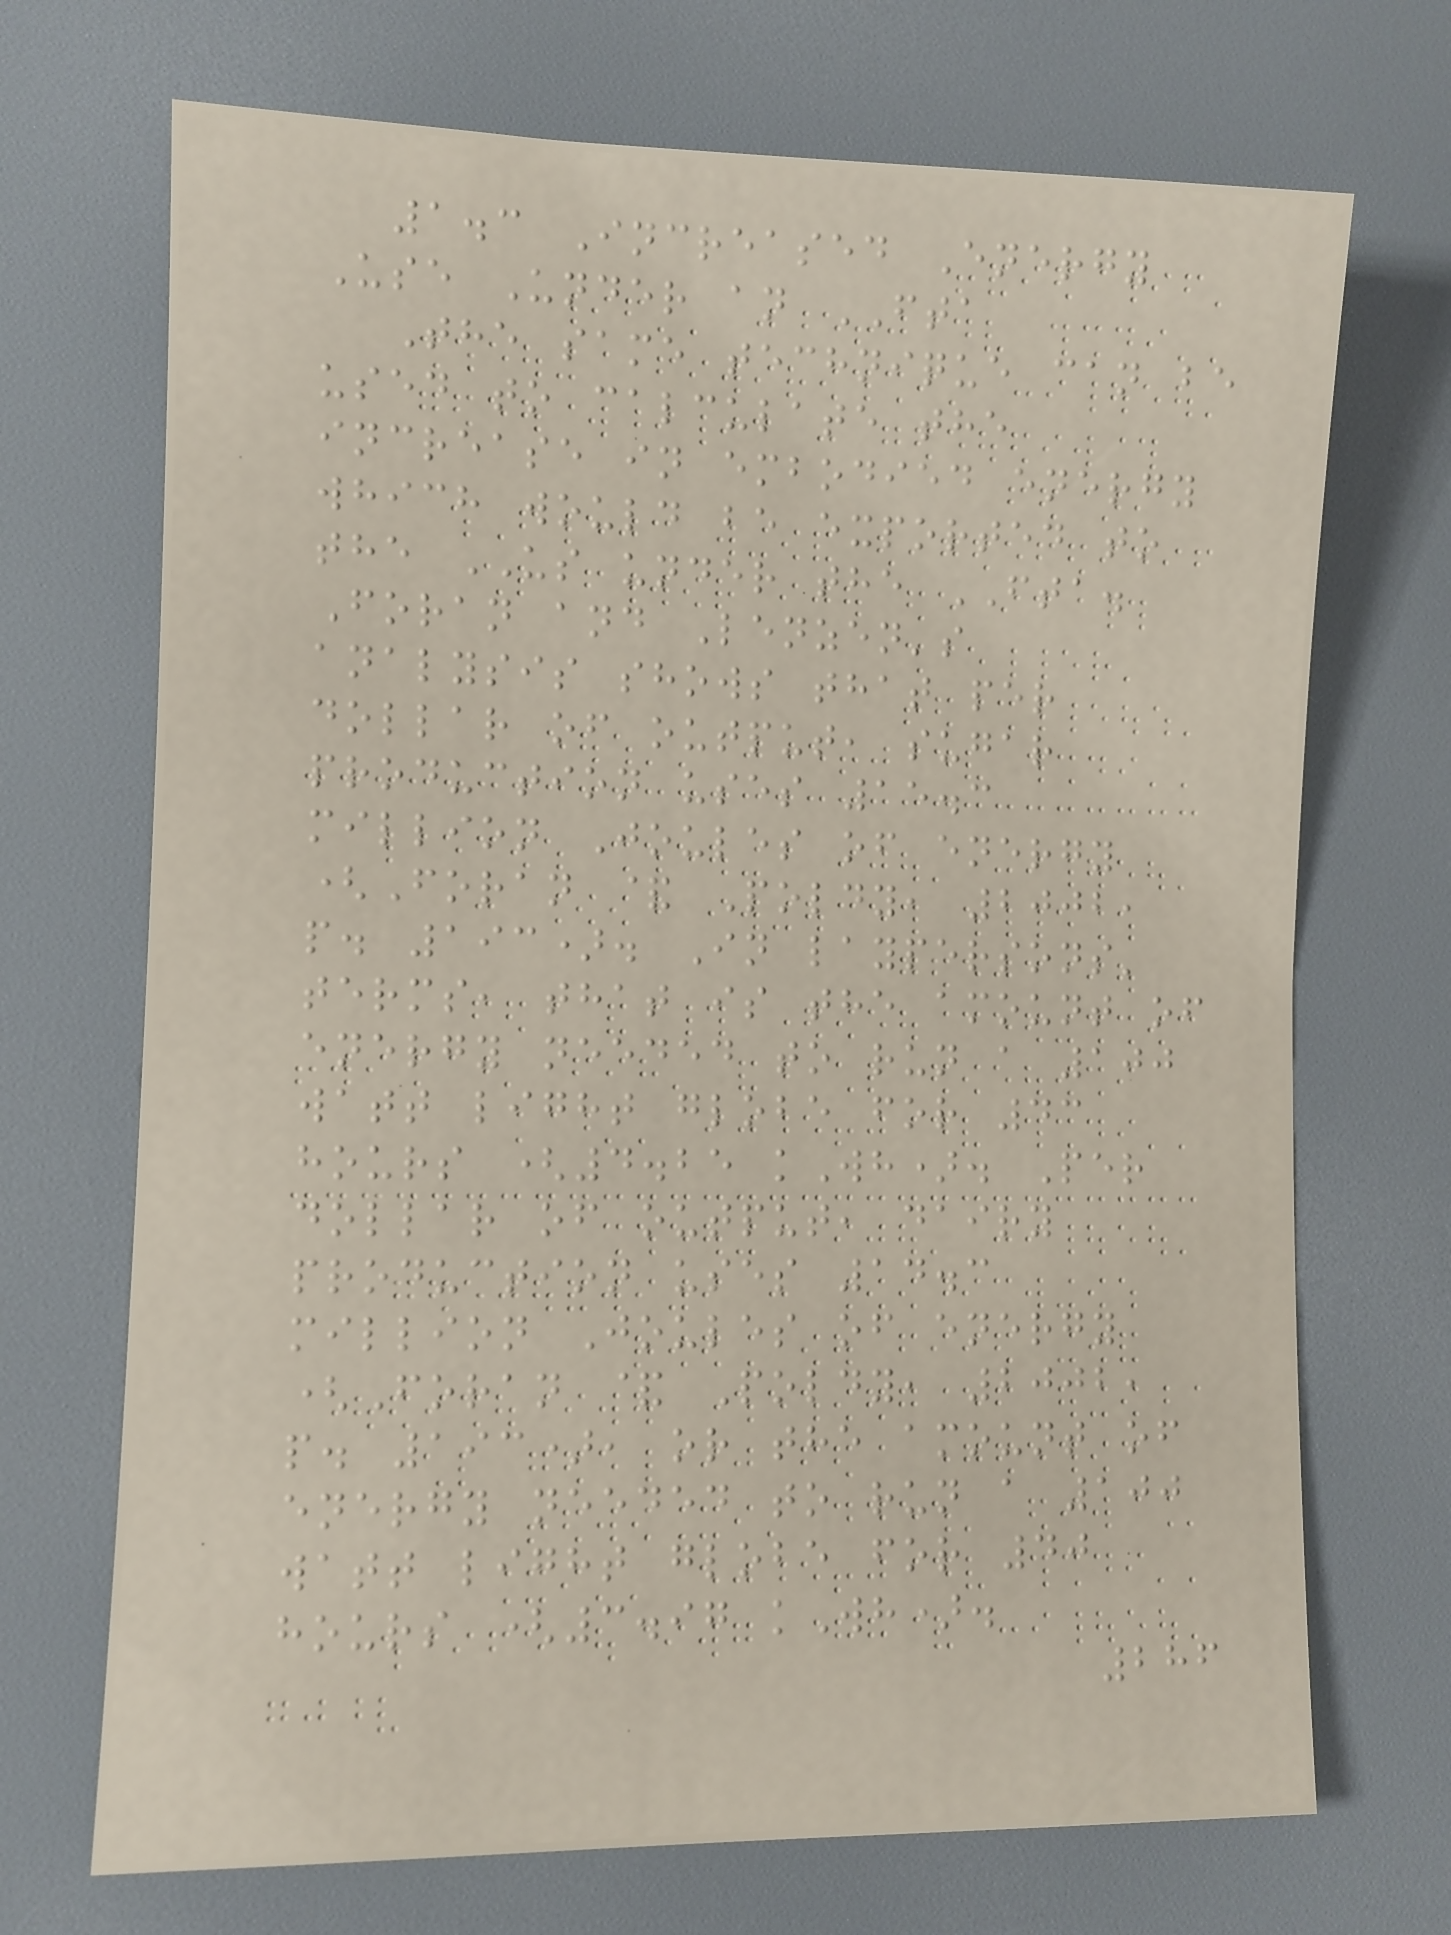1.3 Increased Energy
Use Under an FTA
The same technique can be
used to calculate the
increase in embodied energy
which would be exported to
the US under the FTA.
Foran and Lenzen's
analysis shows that per
dollar of output, sugar
production uses 15.3
million Joules of energy
(Foran & Poldy, 2002,
p. 193). In laypersons'
terms, that is the amount of
energy needed to run a 100
watt light globe for 43
hours (4.25 kWh). Per
dollar of output, dairy
production uses 14.3
million Joules of energy
(Foran & Poldy, 2002,
p. 193), or the amount of
energy needed to run a 100
watt light globe for 40
hours (3.97 kWh).
286
